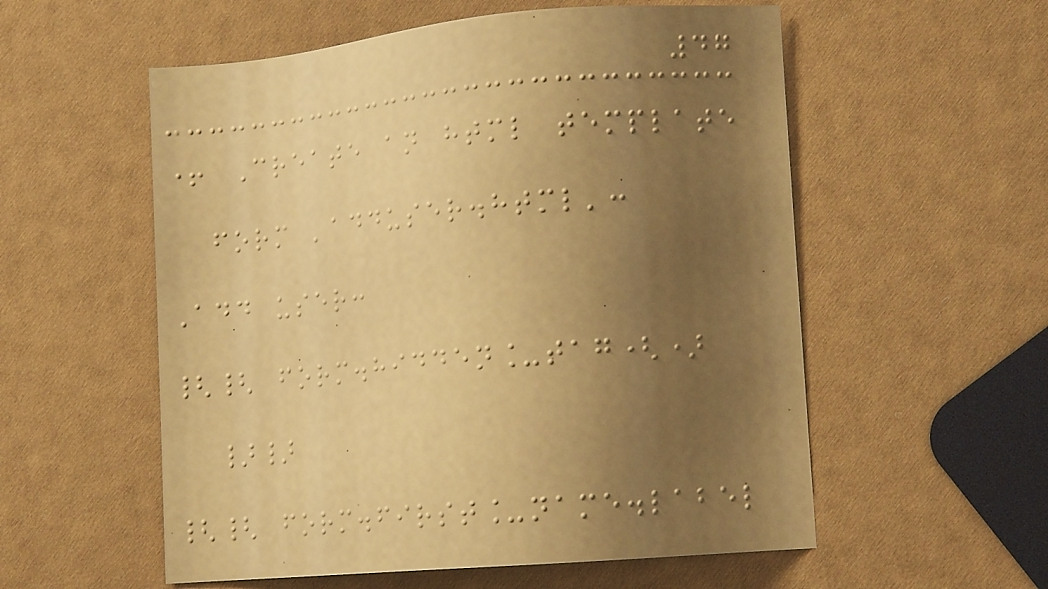47
+ Create an html template
form 'adduser.html':
Add user:
{{ form.hidden_tag()
}}
{{ form.first_name.label
